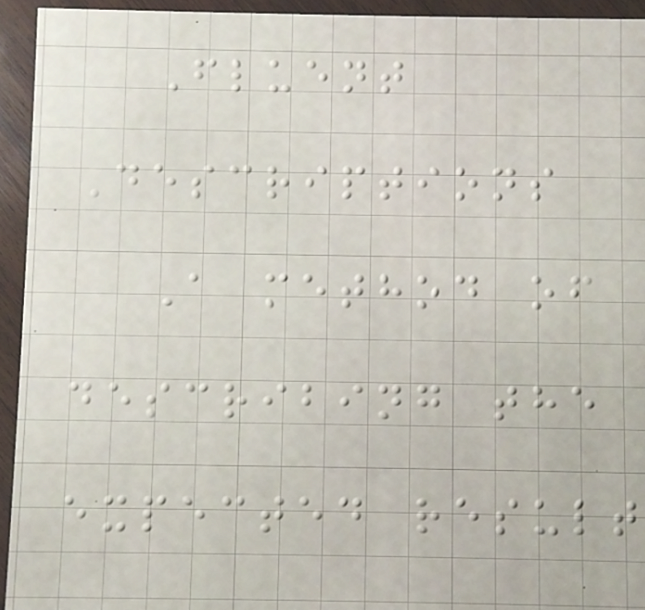Fluent
Descriptions
A method of
describing the
expected result
